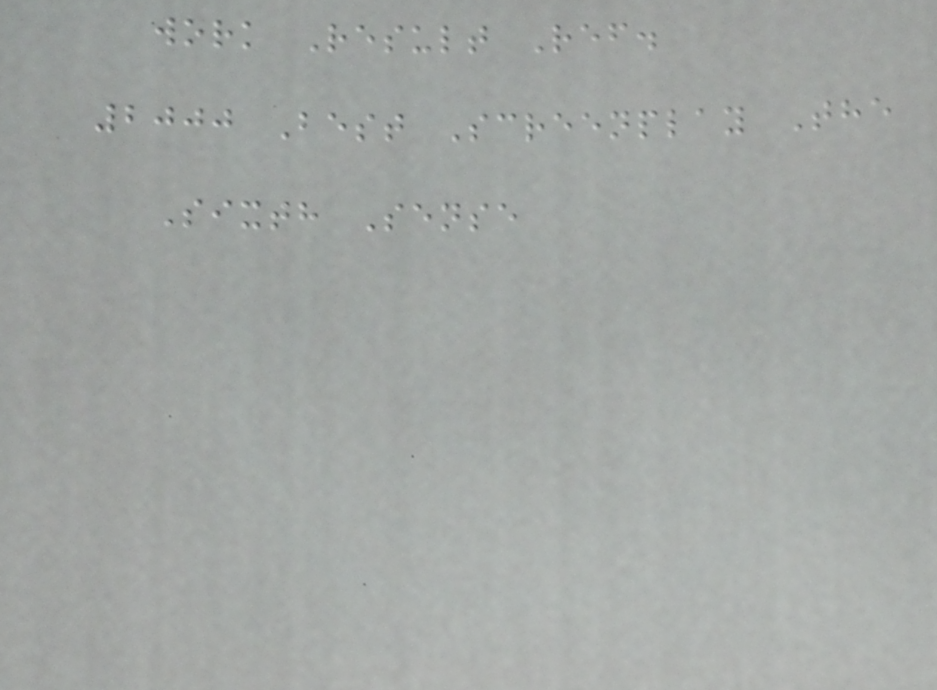work Result Ref.
2000 Best Screenplay The
Sixth Sense
